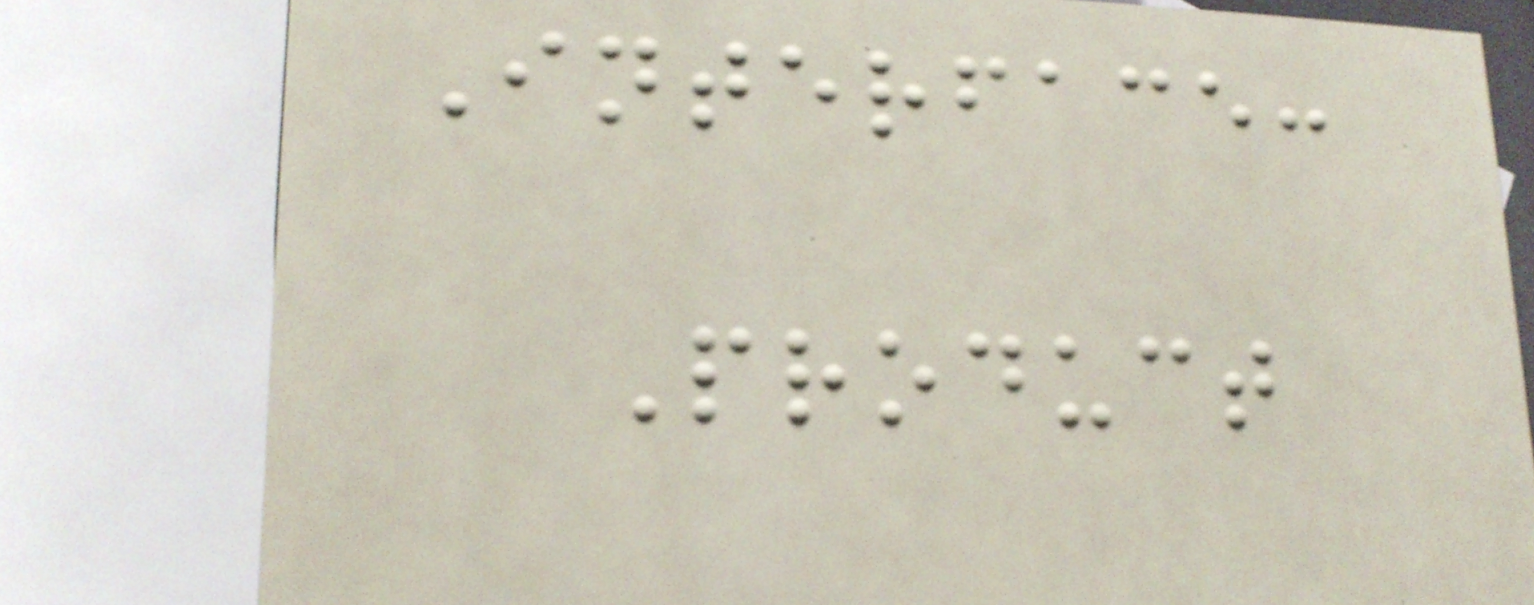Interface:
Product
